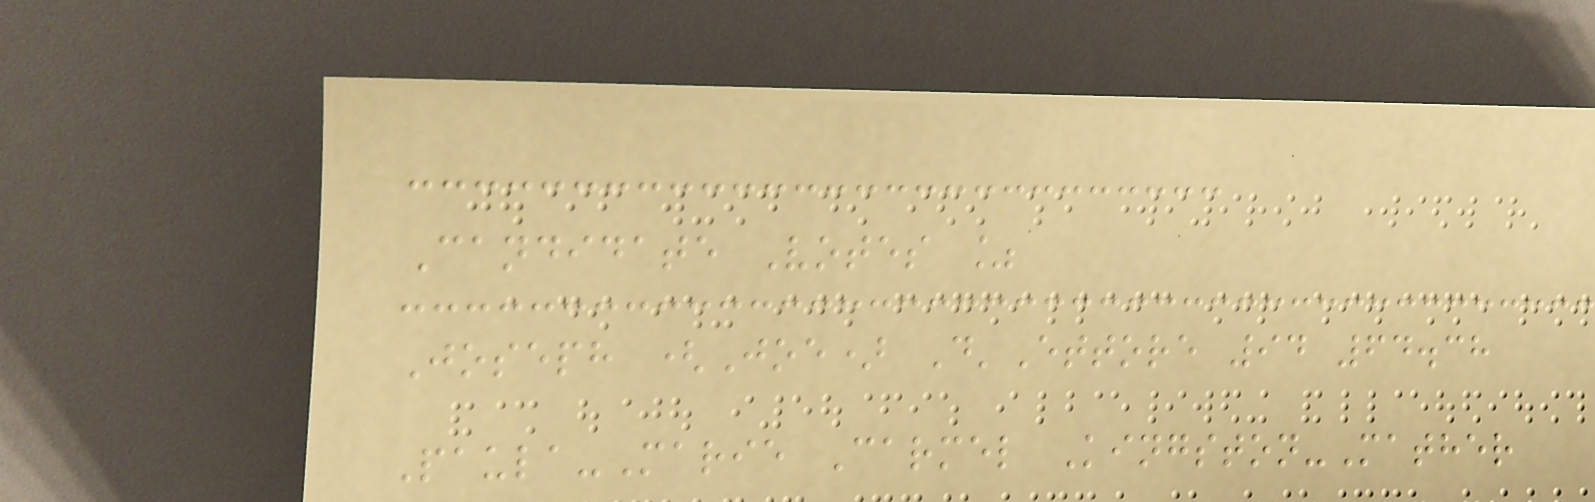Candidate Votes %
Joseph (Joe) D'Ettore 94 64.38
Paula-Marie Carmel Kingston-Mather
